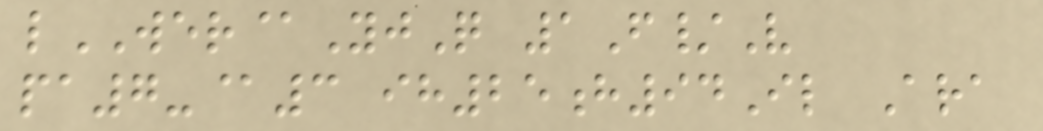lWER@YjQ 1F/V
pa7-@3 ih25h94Il Ara
